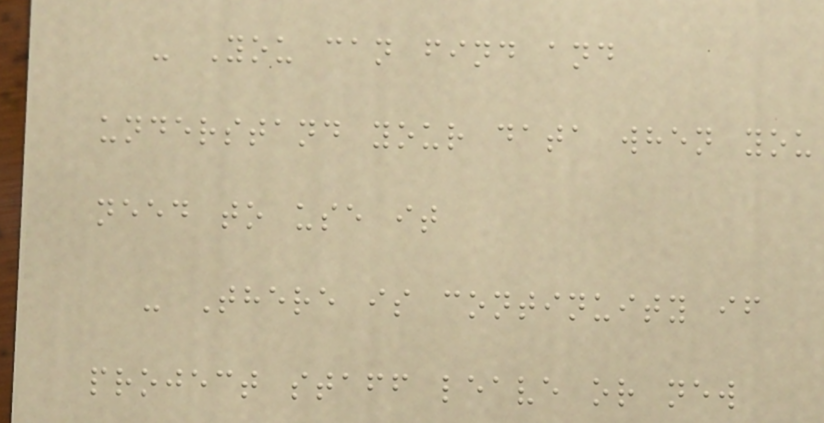- You can find and
understand your data when you
need to use it
- There is continuity if
project staff leave or new
